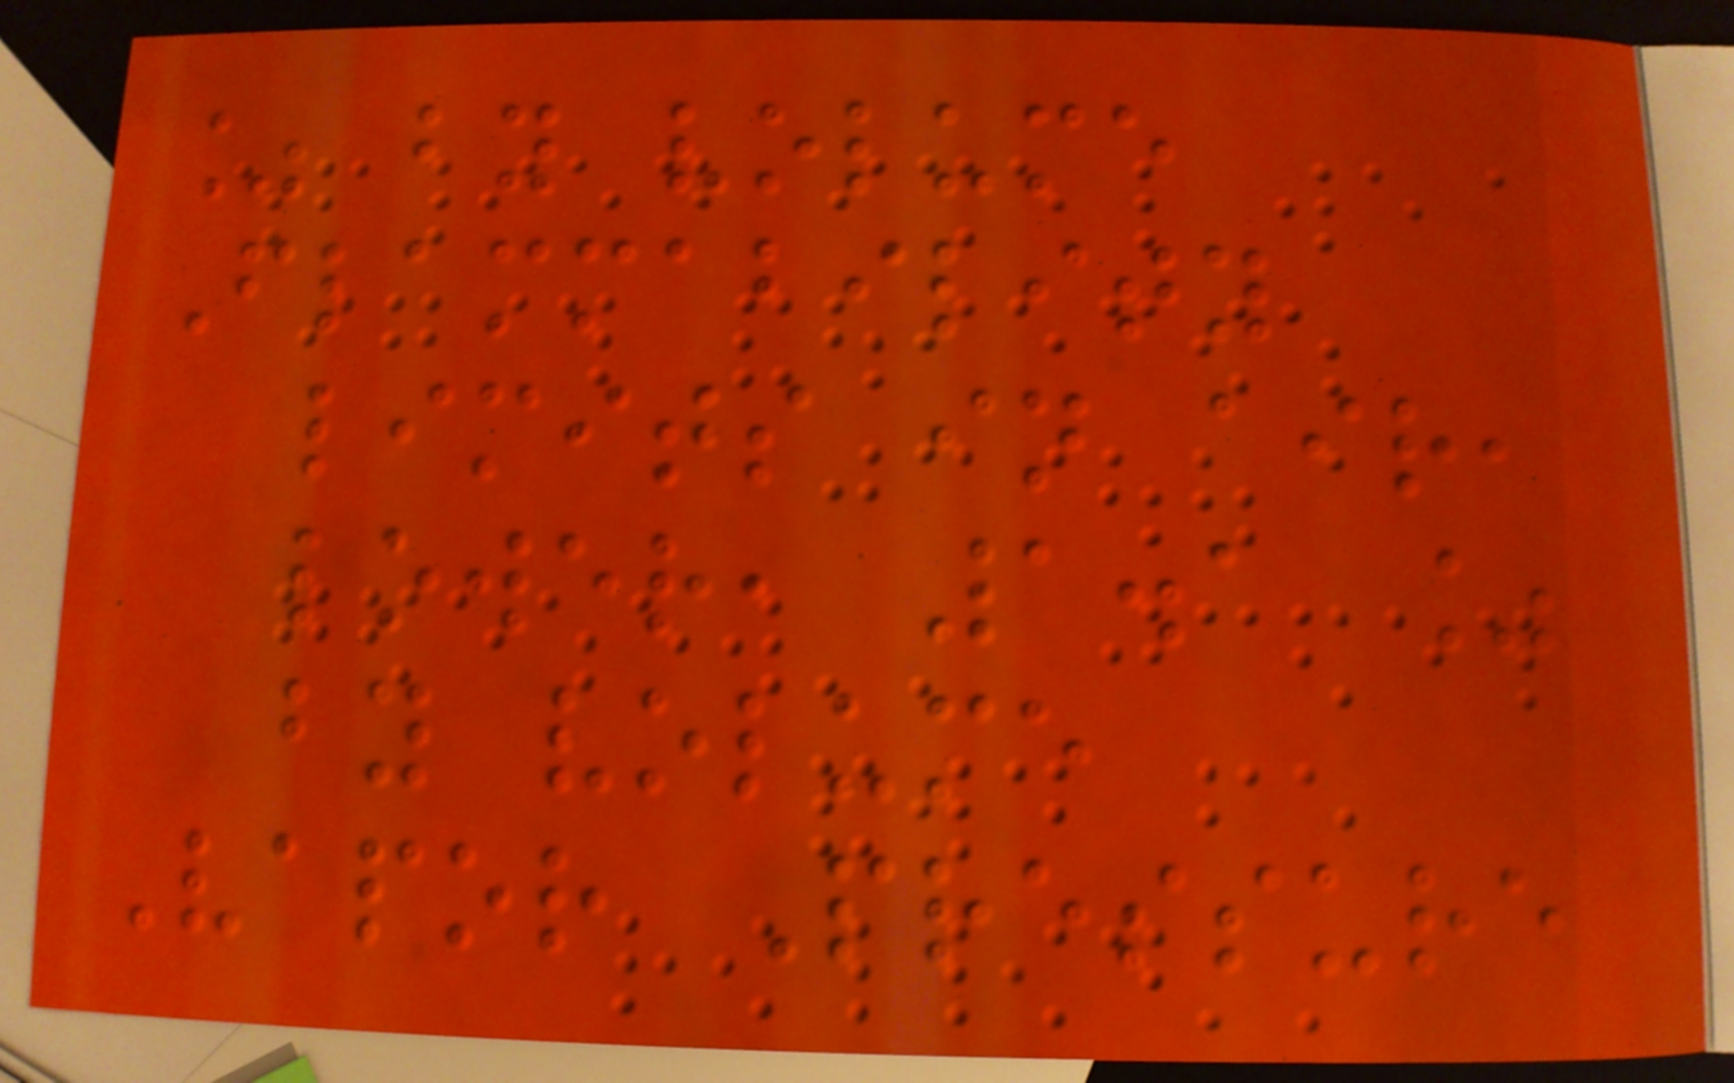% by volume
Flammability
limits in air,
lower, 1.1 %
by volume
Vapor Pressure
